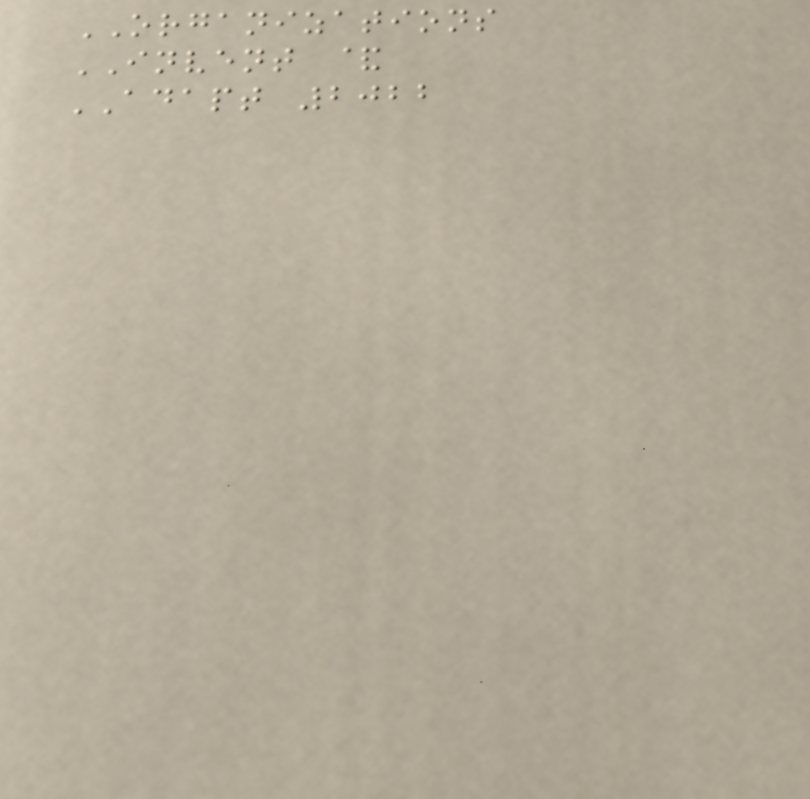ORGANIZATIONS
INVENT &
ADAPT 2022
